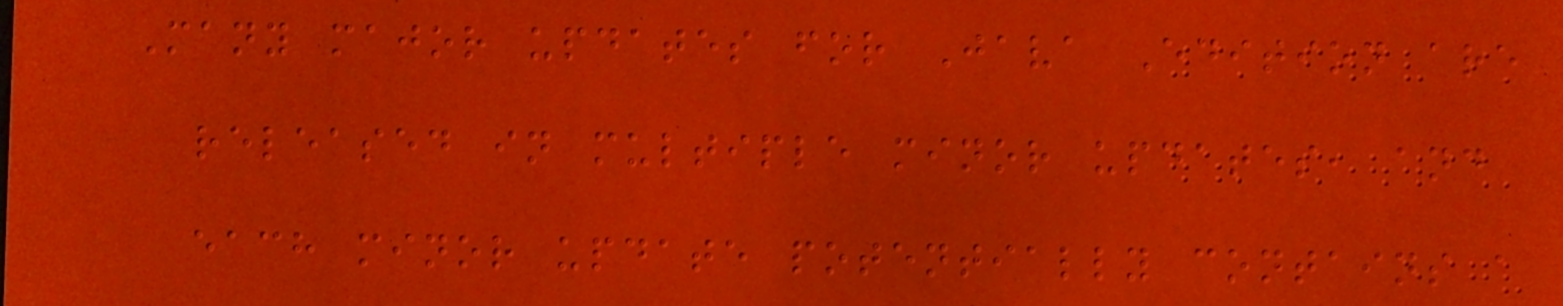Many major updates for Java Edition are
released in multiple minor updates, and
each minor update potentially contains a
